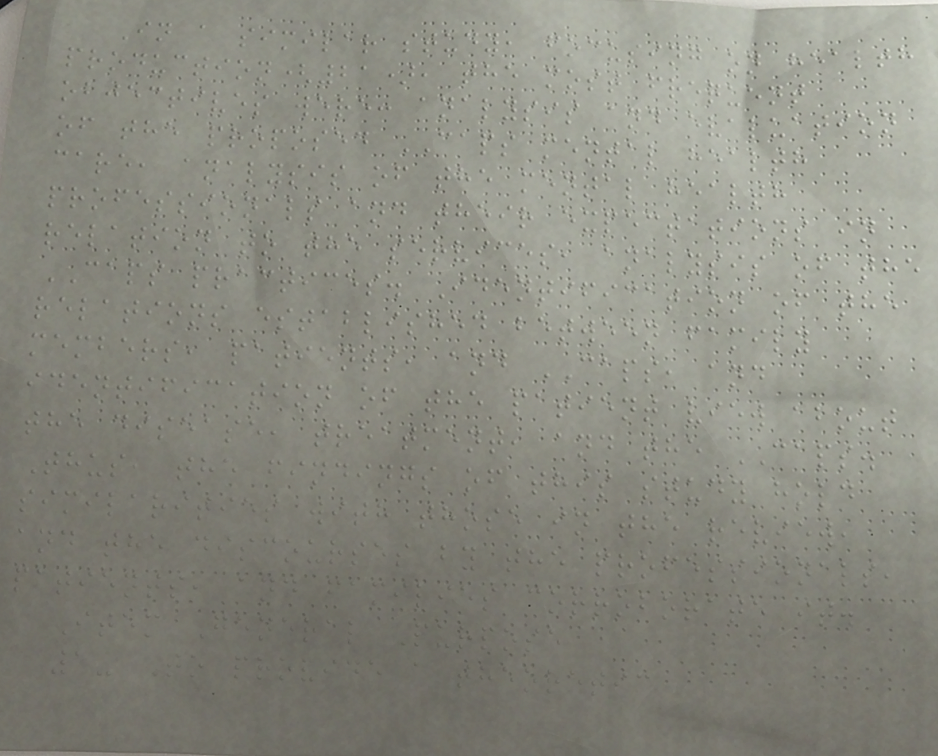In a similar study, focusing on health
production(21), the most frequent
objectives were: analysis and evaluation
of the proposed CAPS mental health
care, analysis of the mental health
professionals and their expectations in
relation to the services, analysis of the
CAPS practices. Identification of the
relations established between family
members, patients, and CAPS, and
identification of the patient view about
the disease, treatment, and the CAPS.
Thus, the findings of this study hold
similarities with those in the review,
and the discourses by the professionals,
patients, and families corroborate it.
Item General Purpose
1- To provide a theoretic
